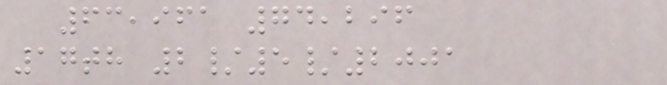63,961 74,296
17th 2/5/2001
